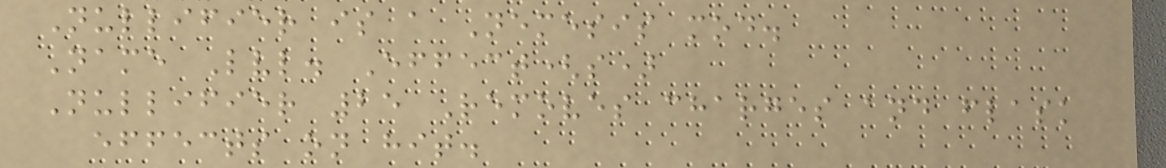Nullifier is a Nemesis mod.
Name Lvl. Effect(s)
Nullifier 25 Removes charges and flask
effects on hit.
